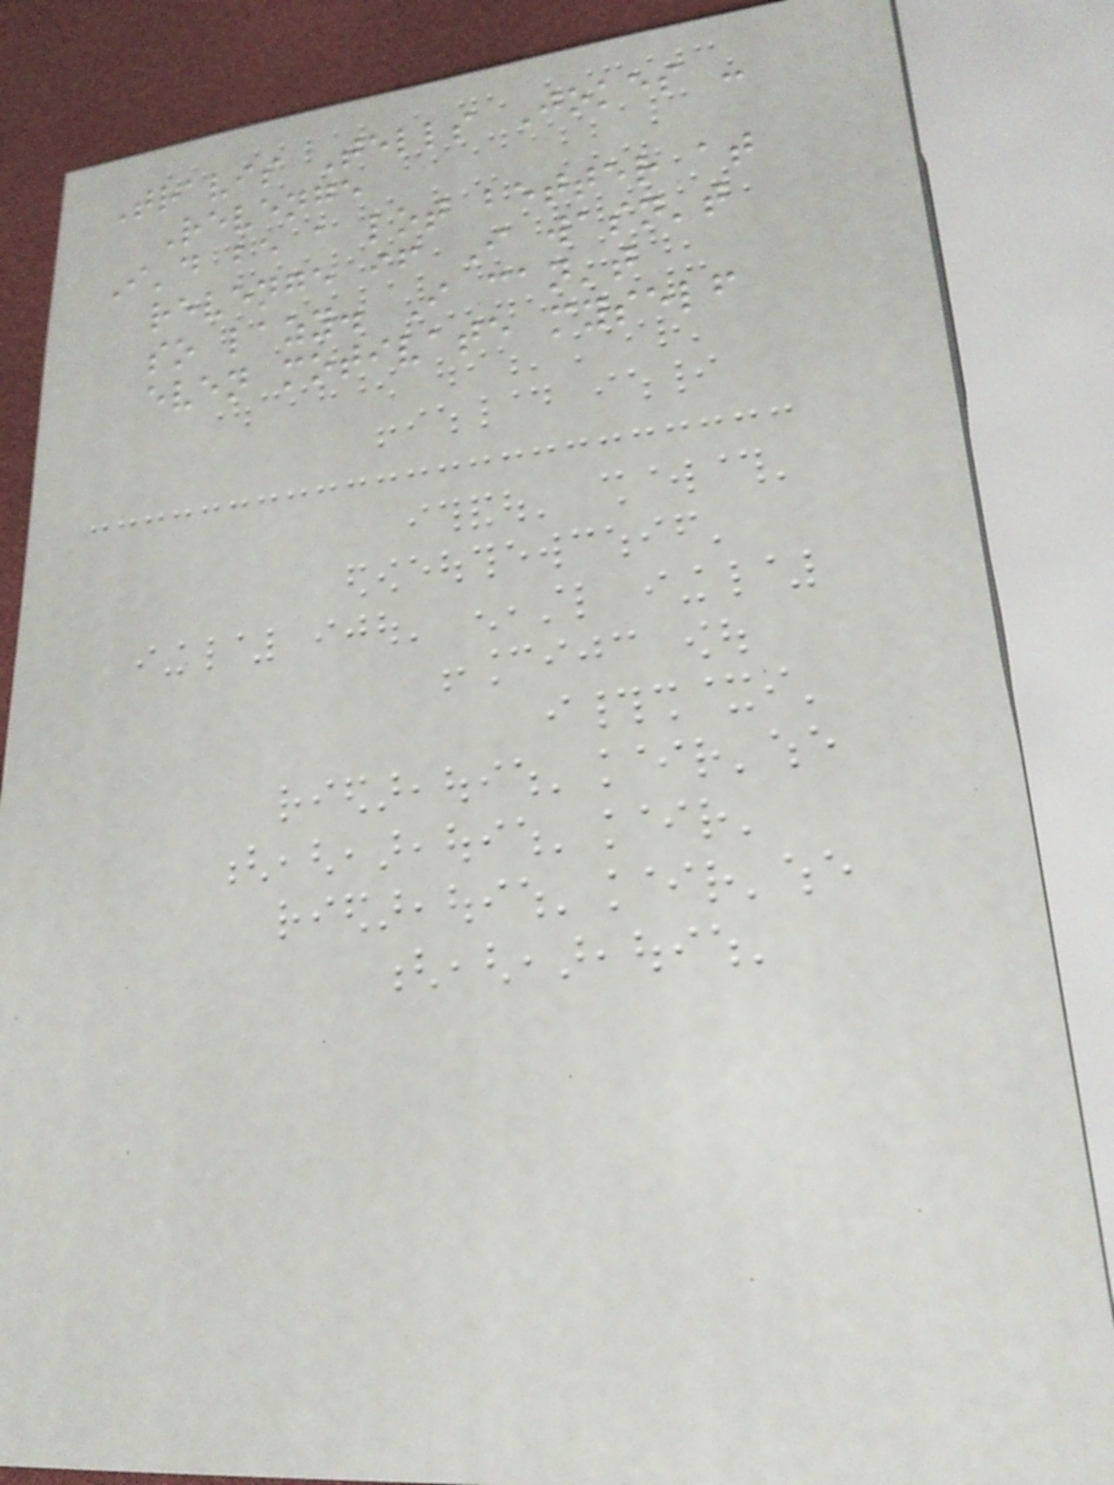Travis Tells Jokes -
Revenge
I'd be a lot better at
revenge if I wasn't
so lazy. I can't
even motivate myself
